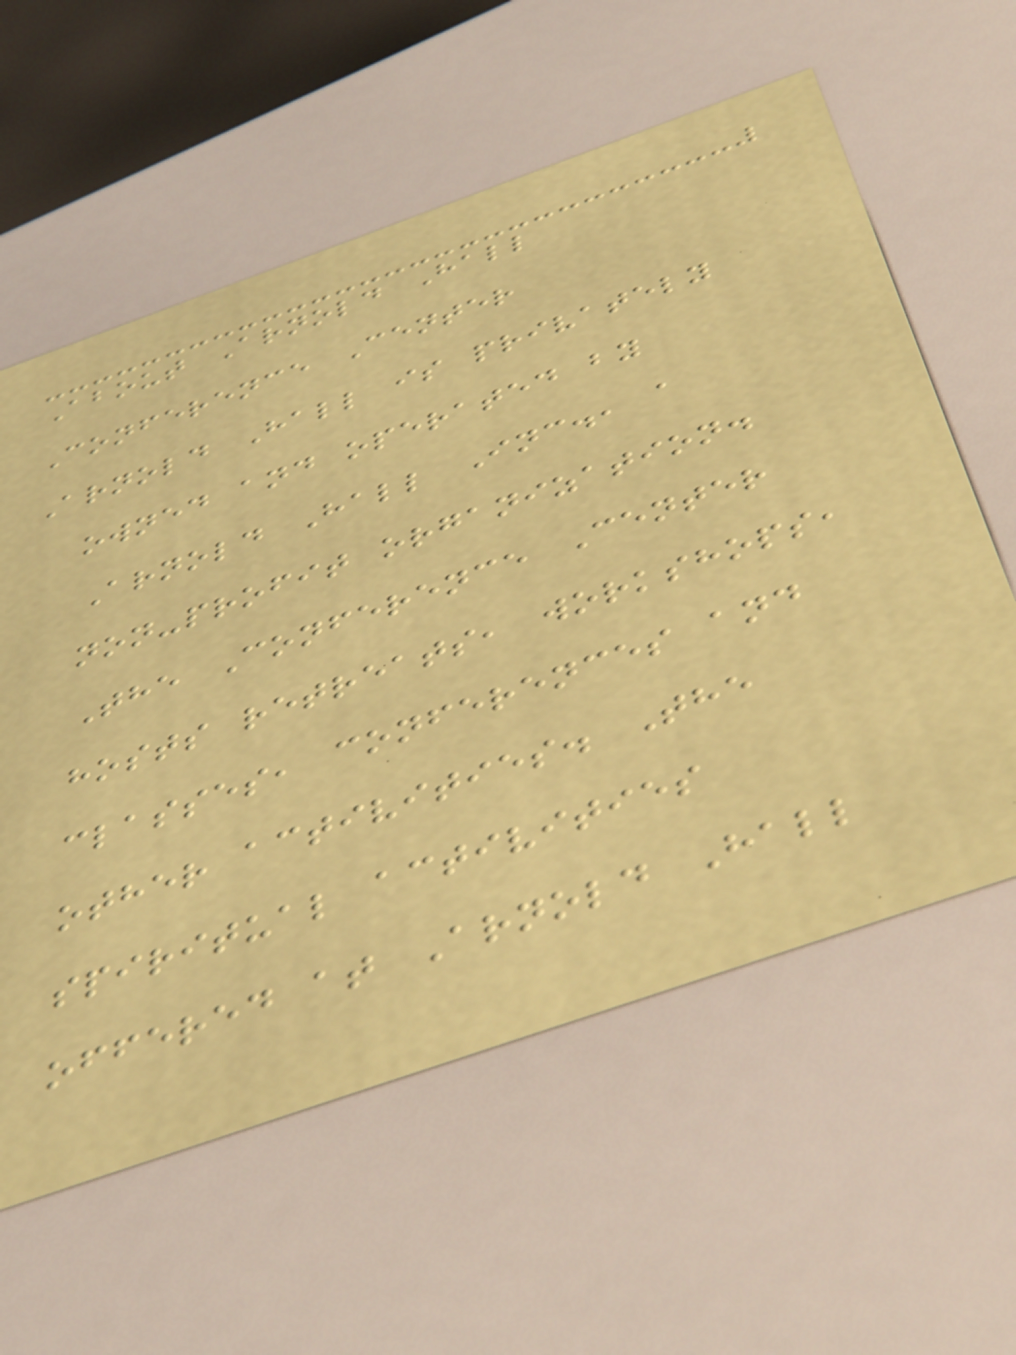About Arnold Hall
Conference Center
Arnold Hall is privately
owned and operated by
Arnold Hall Inc., a
non-profit organization.
The Conference Center
hosts retreats, workshops,
classes, conferences and
other activities. The
spiritual activities
offered at Arnold Hall
